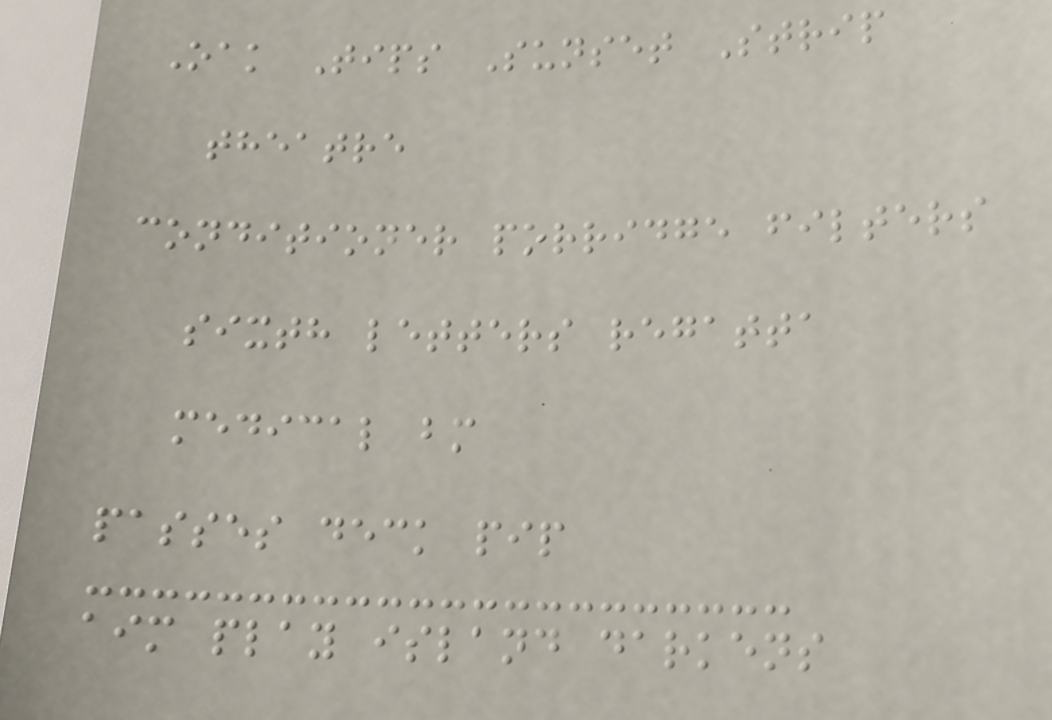Oak Tips Sunset Strip
theatre
conditioner porridge filters
sixth letters regatta
medical bm
passes deck pip
aim play island darkens
